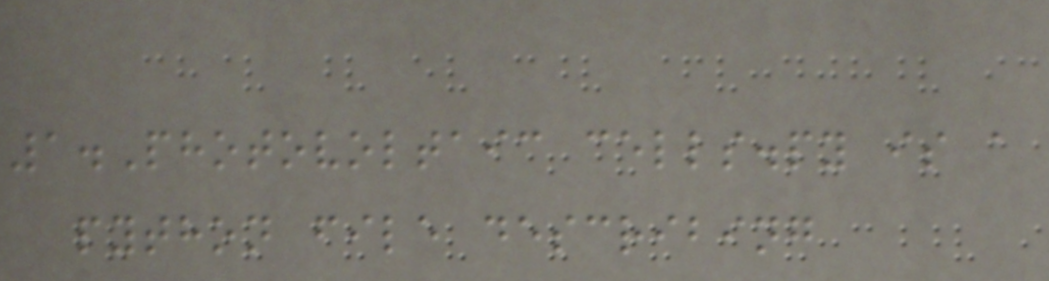1.Photovoltaic cells.py is a
python file describing
